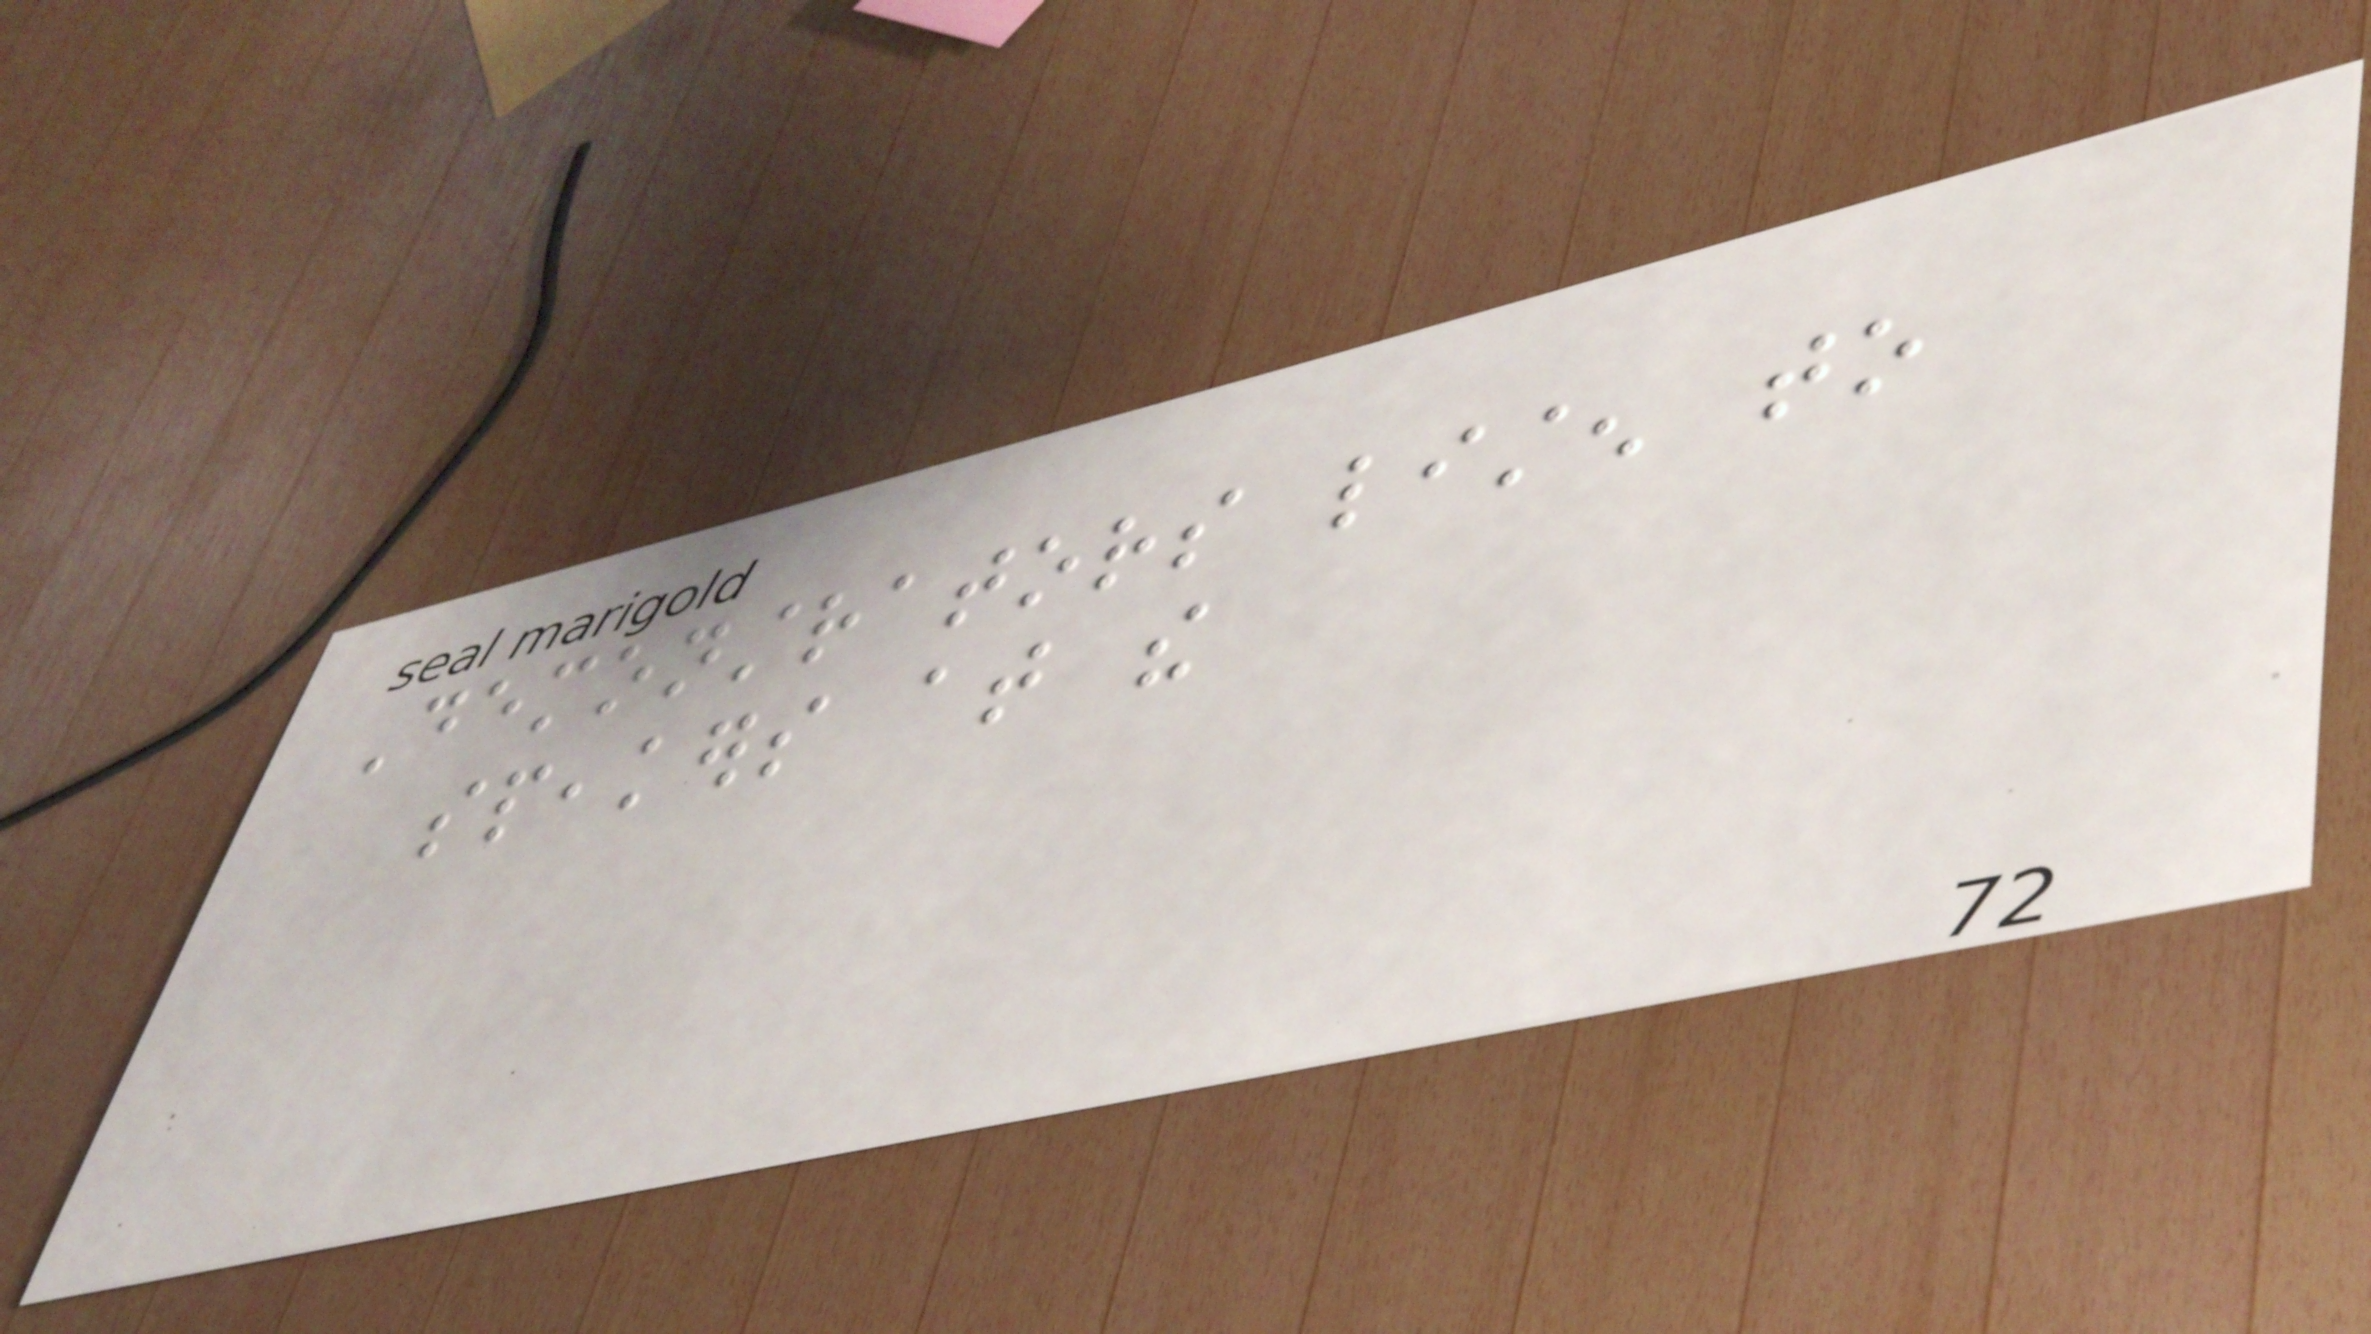Demonstrators listen to
speakers at the
